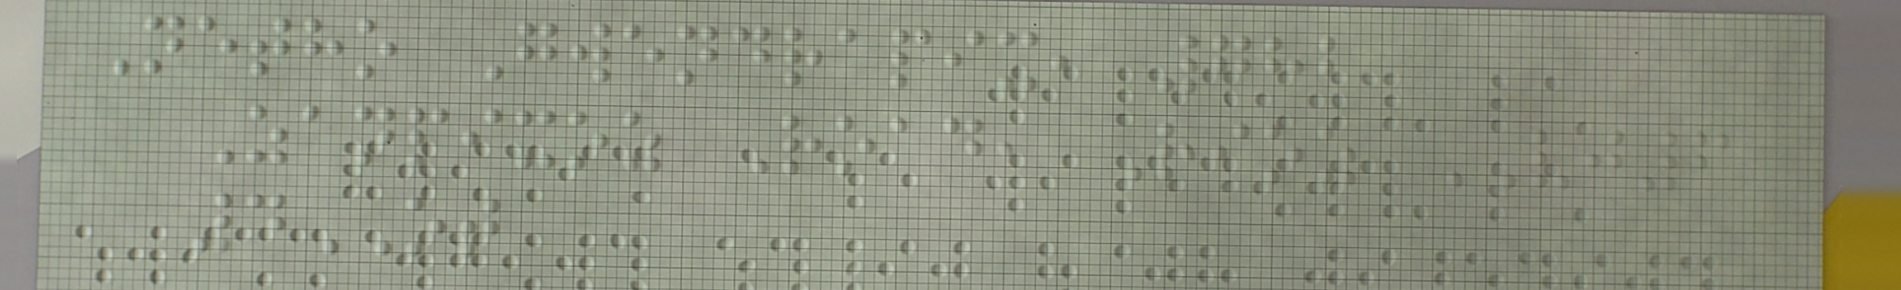Netho Gwendrapix, 782
Zanpixoz Road, Rioz VJ6
4OT
